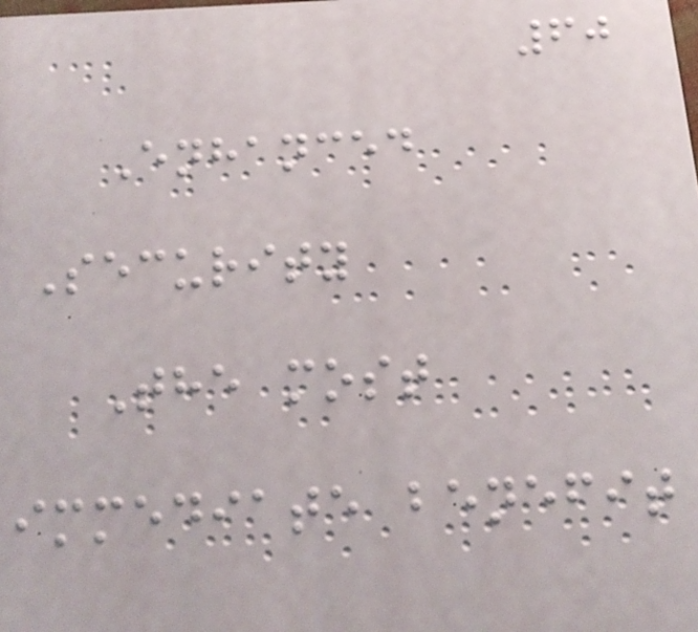60
Enhanced
Security
The most
immediate benefit
